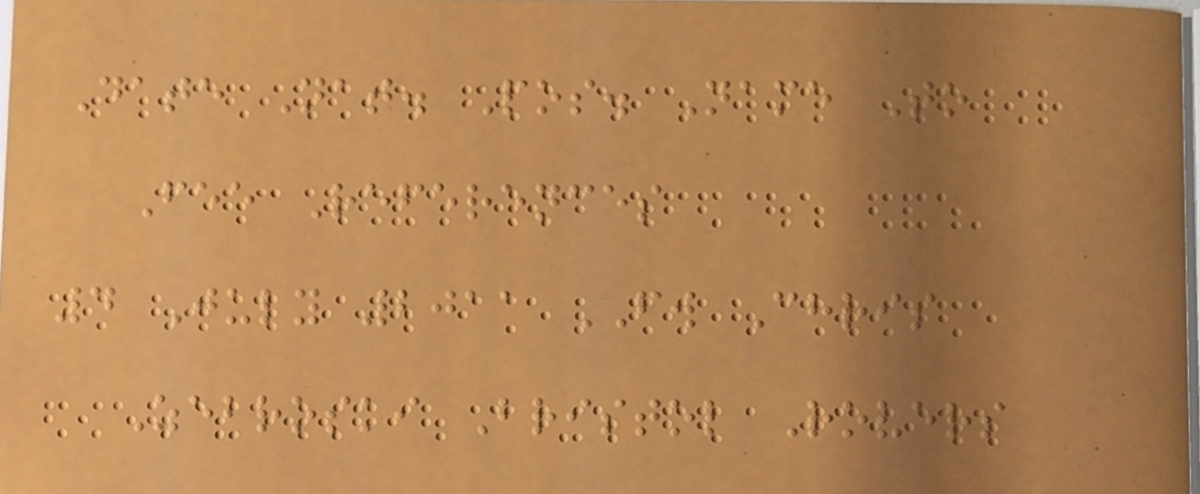Date Nat. Pos. Name To
Fee References
4 July 2011 FW Chris
Zebroski Bristol Rovers
